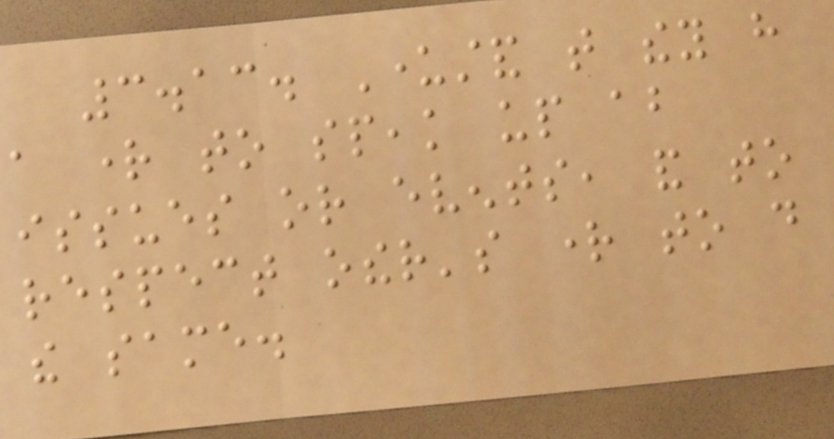3.13. Understand that they have
a right to speak up about
issues or events, and to
respect other's right to do
the same.
